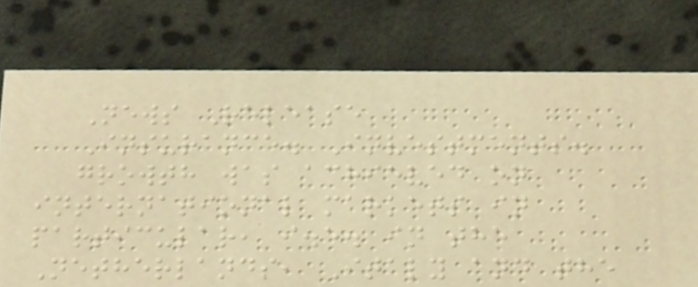News Release
Insurance. Investments.
growth was achieved on
international markets in
particular, i.e. in the
Netherlands, Italy and the
